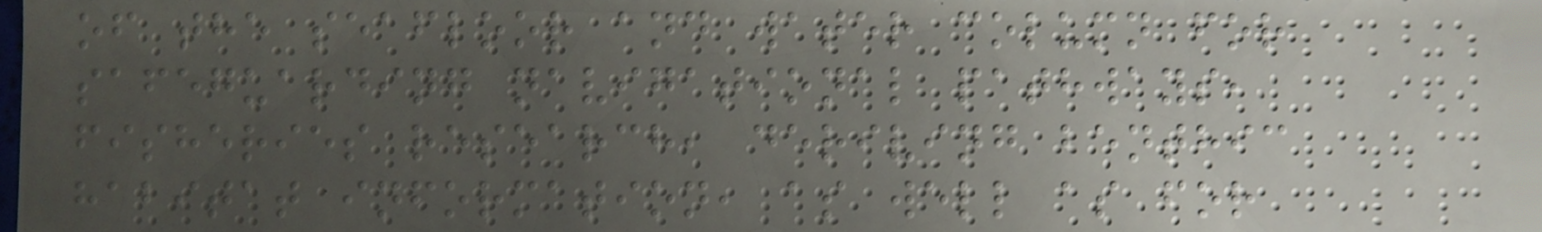of the seafloor and water column for
safeguarding navigational pathways,
fisheries research, deriving benthic
habitat information, as well as for
